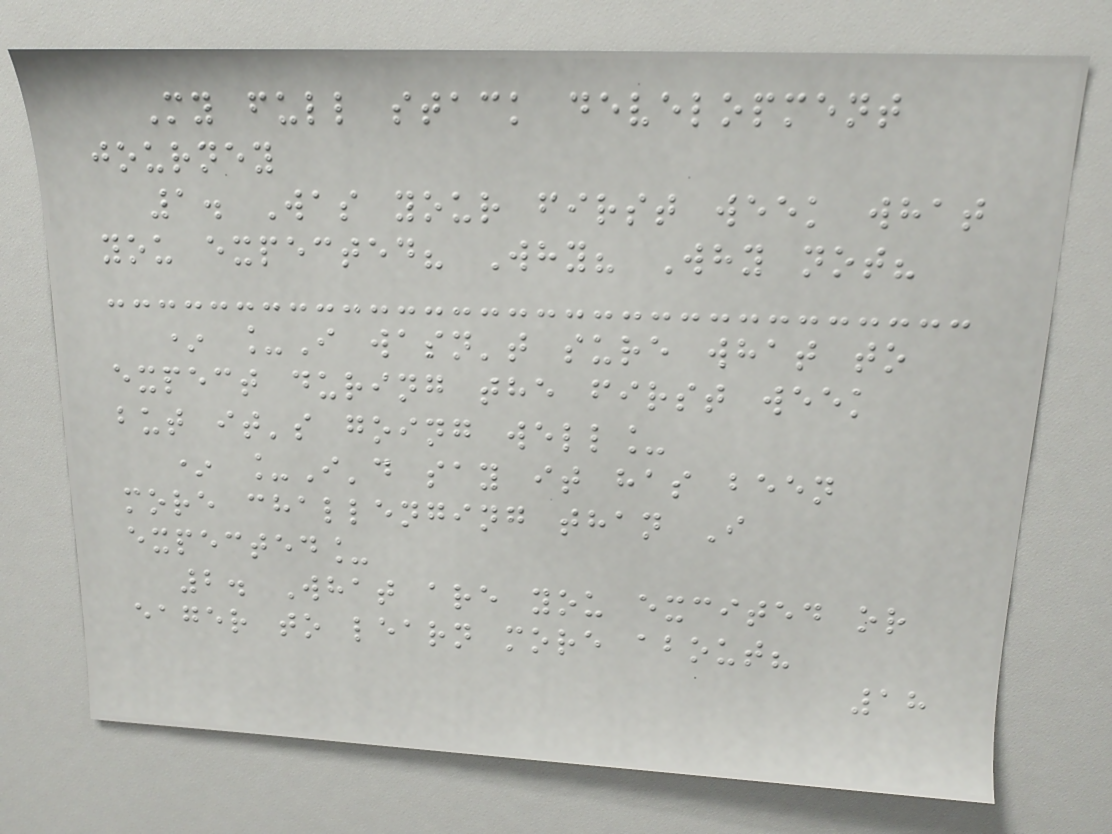My full stack development
journey
1. Was your first week what
you expected? Why? Why not?
* _I wasn't sure what to
expect during the first week
but it's going well_
* _I'd say it has been
more challenging than I
expected_
2. What are you excited or
eager to learn more about?
18
